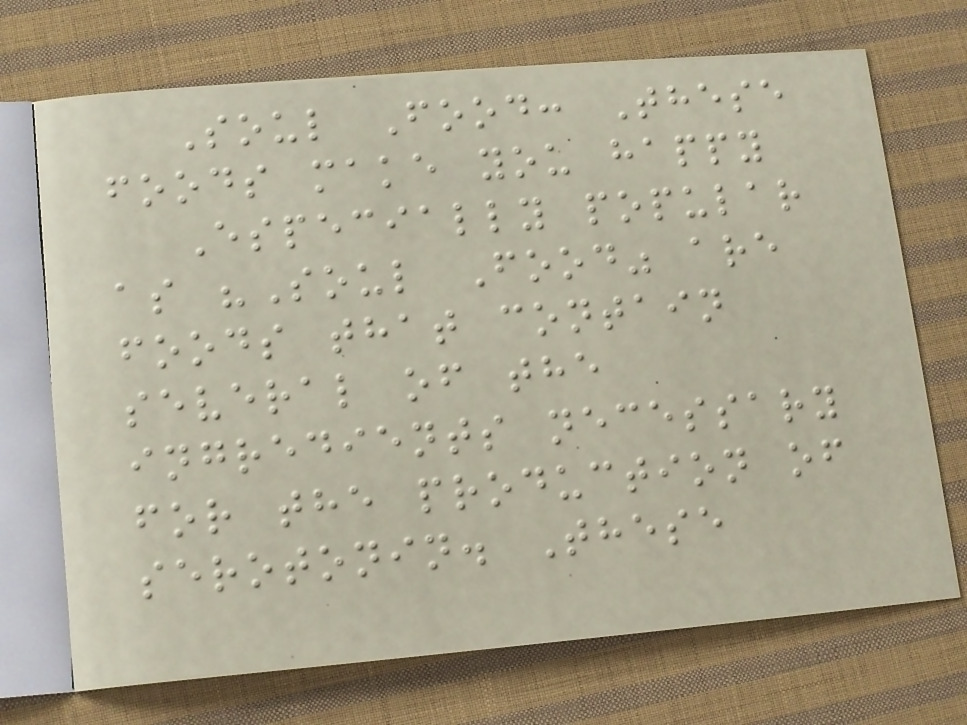Soul Food: These
foods make you happy
Especially popular
as "Soul Food" are
foods that contain
several of the
ingredients necessary
for the production of
serotonin. These
